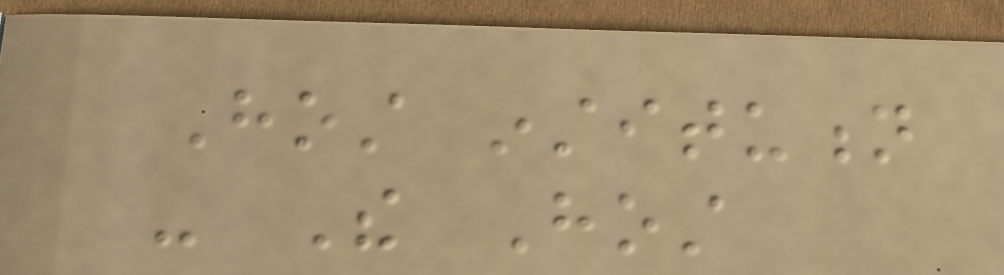Host institution
- The Host
